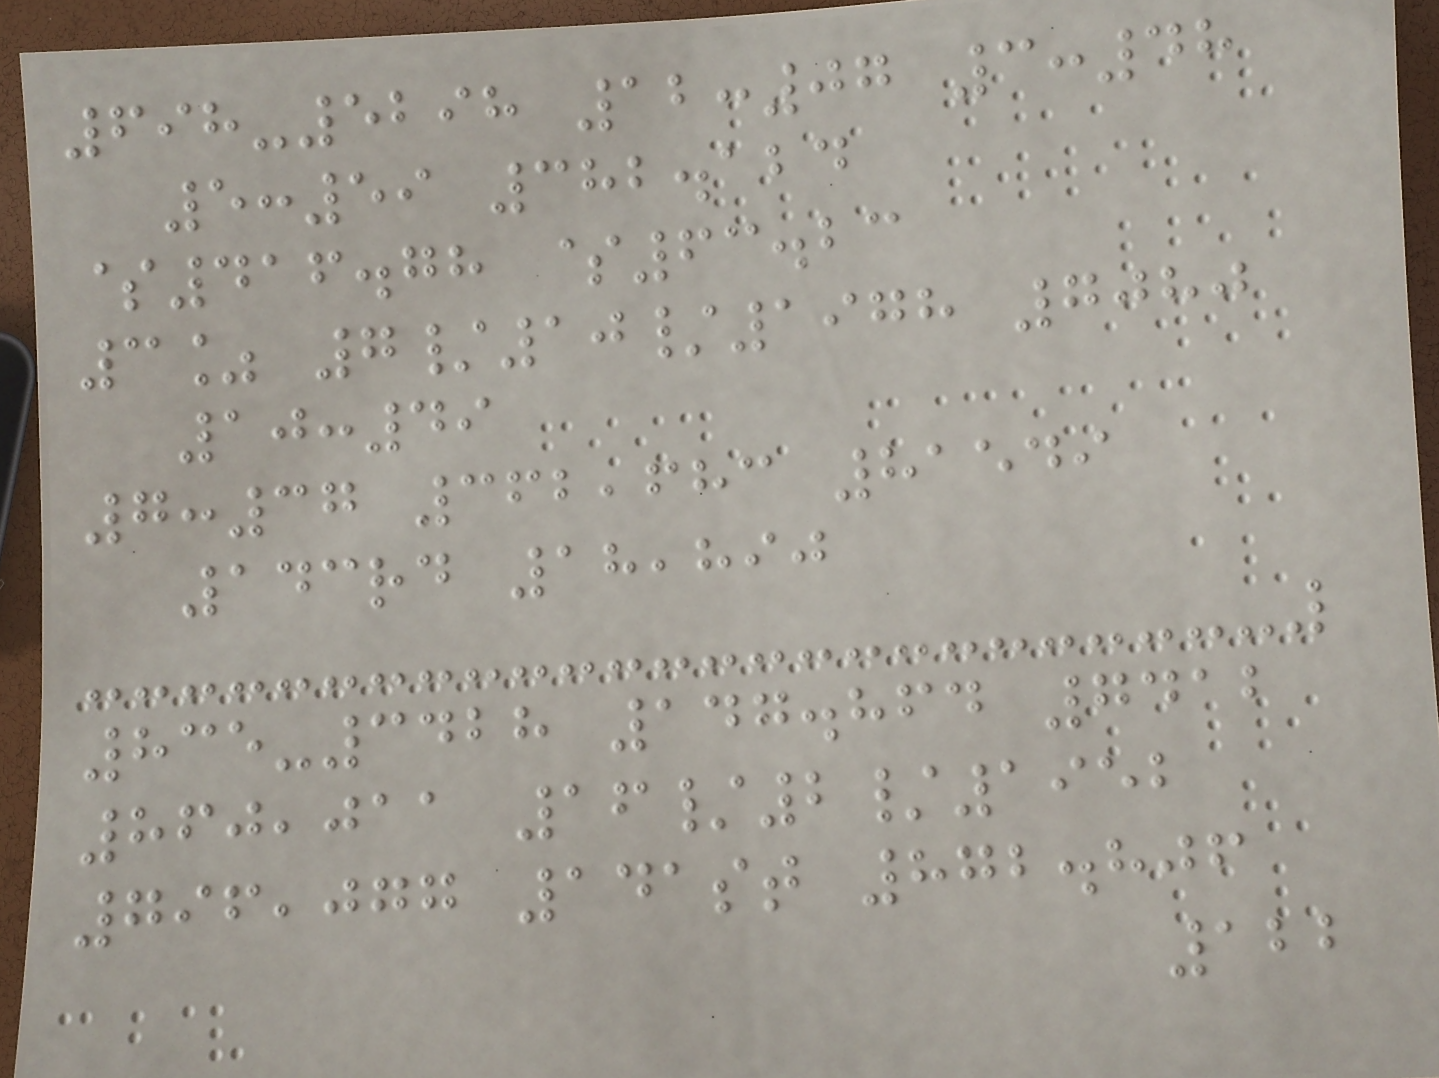698-5298 12:07 3:48
5:59 382.124
$416.78 $63.23
3% 7/10/1978 7080
10:49
7:37 362,683 81549
143rd 18,890
835-3428 147.864 7412
860,011 16/2/1952
796,077 141st 872.806
122
